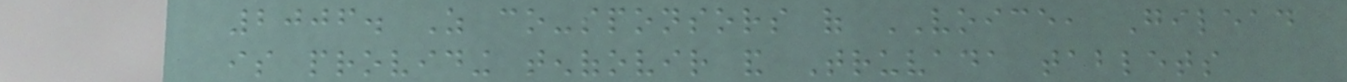2006. As co-sponsors of VOICE, Gilead
is providing tenofovir and Truvada tablets
